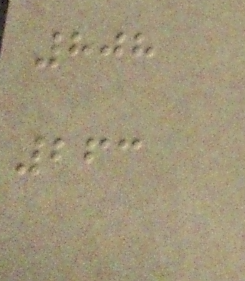808
263
